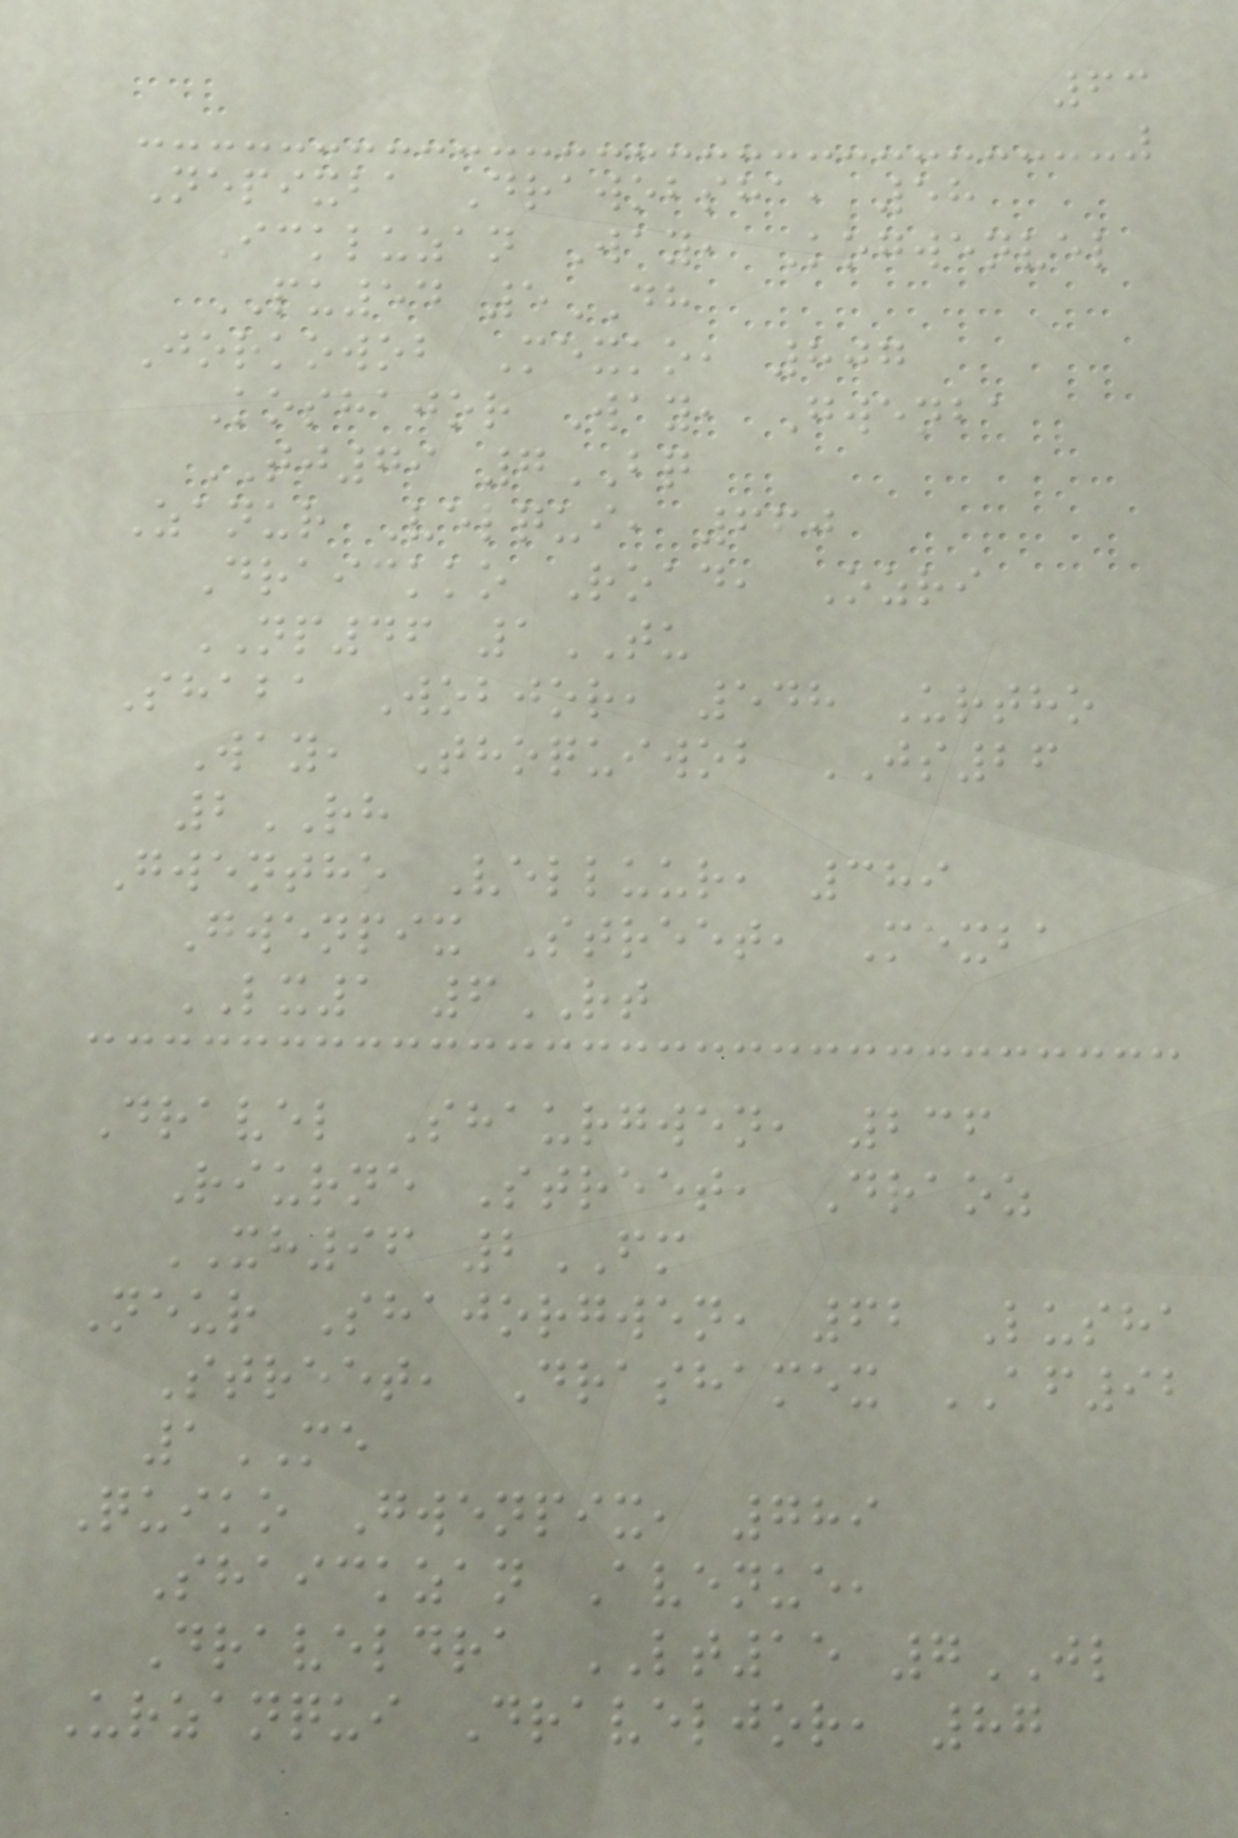63
Nepixba Drawobsha, 58
Ickluzan Way, Kogwenvel
PU54 5DH
Jorkowob Mexko, 807
Koshajor Way, Gwenba
TJ79 7BQ
Zanur Velqui, 660
Draickko Road, Ozri
NP46 1TU
Shaba Wobjor, 548 Urtho
Way, Thoquiwob JS26
2RH
Gwentho Velluur, 389
Gwenpix Street, Mexba
LX1 6RT
Dravel Shaurgwen, 236
Riurne Street, Draoz
XH96 2FM
Neur Shajorgwen, 62 Lusha
Street, Drashamex AF92
1ME
Quiko Gwenpix, 789
Shaickzan Avenue,
Draveldra LT15 7JL
Urzanqui Draveljor, 87
